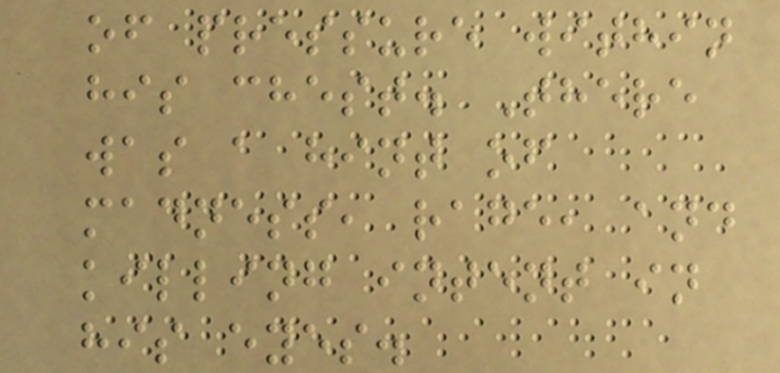of pressure within
his chest. There
was a hint of
madness, rage, and
killing intent in
his eyes.
